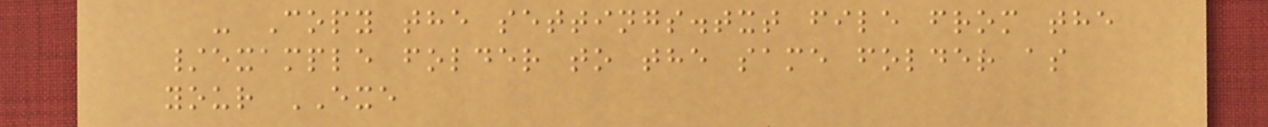- Copy the settings.txt file from the
/example folder to the same folder as
your EXE
